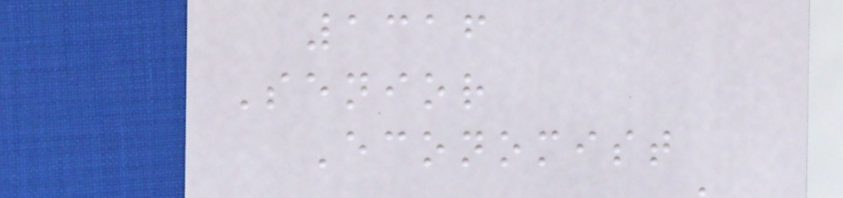1316
Senior
Economist
